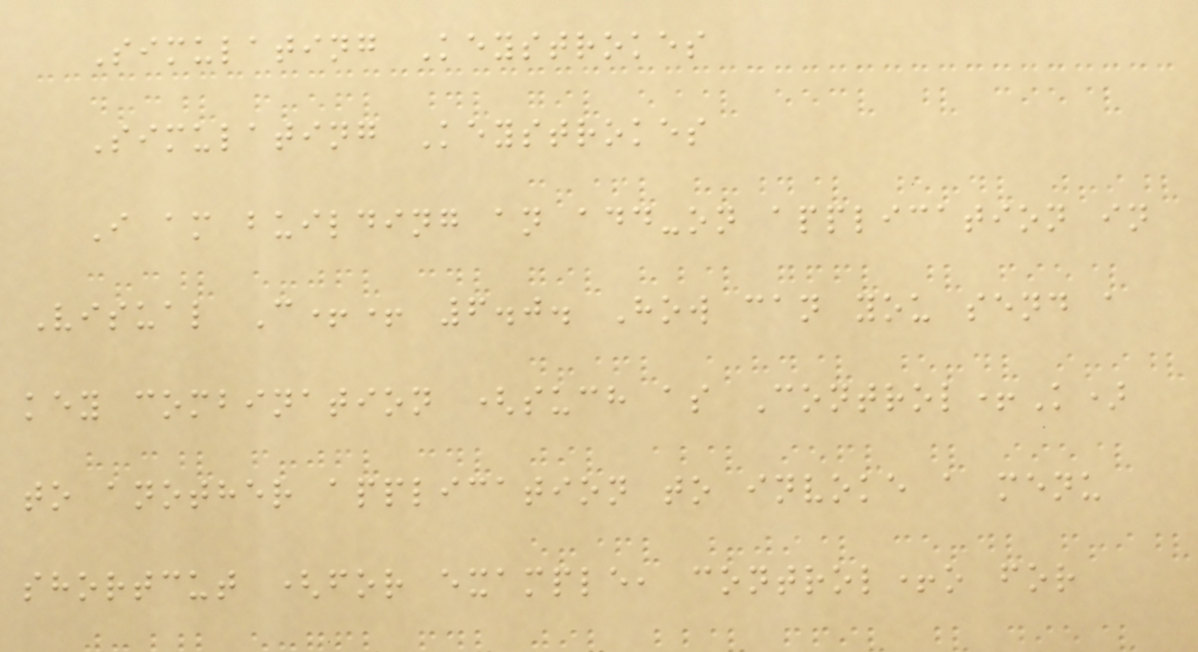Simulating Keystrokes
Simulating Keystrokes
I am building an add-on application in
Visual C++ 6.0. How can you send a
key combination (such as Control+K)
to another application to invoke a menu
shortcut (for example, control+o for
